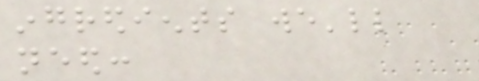ingredients we'll
need:
